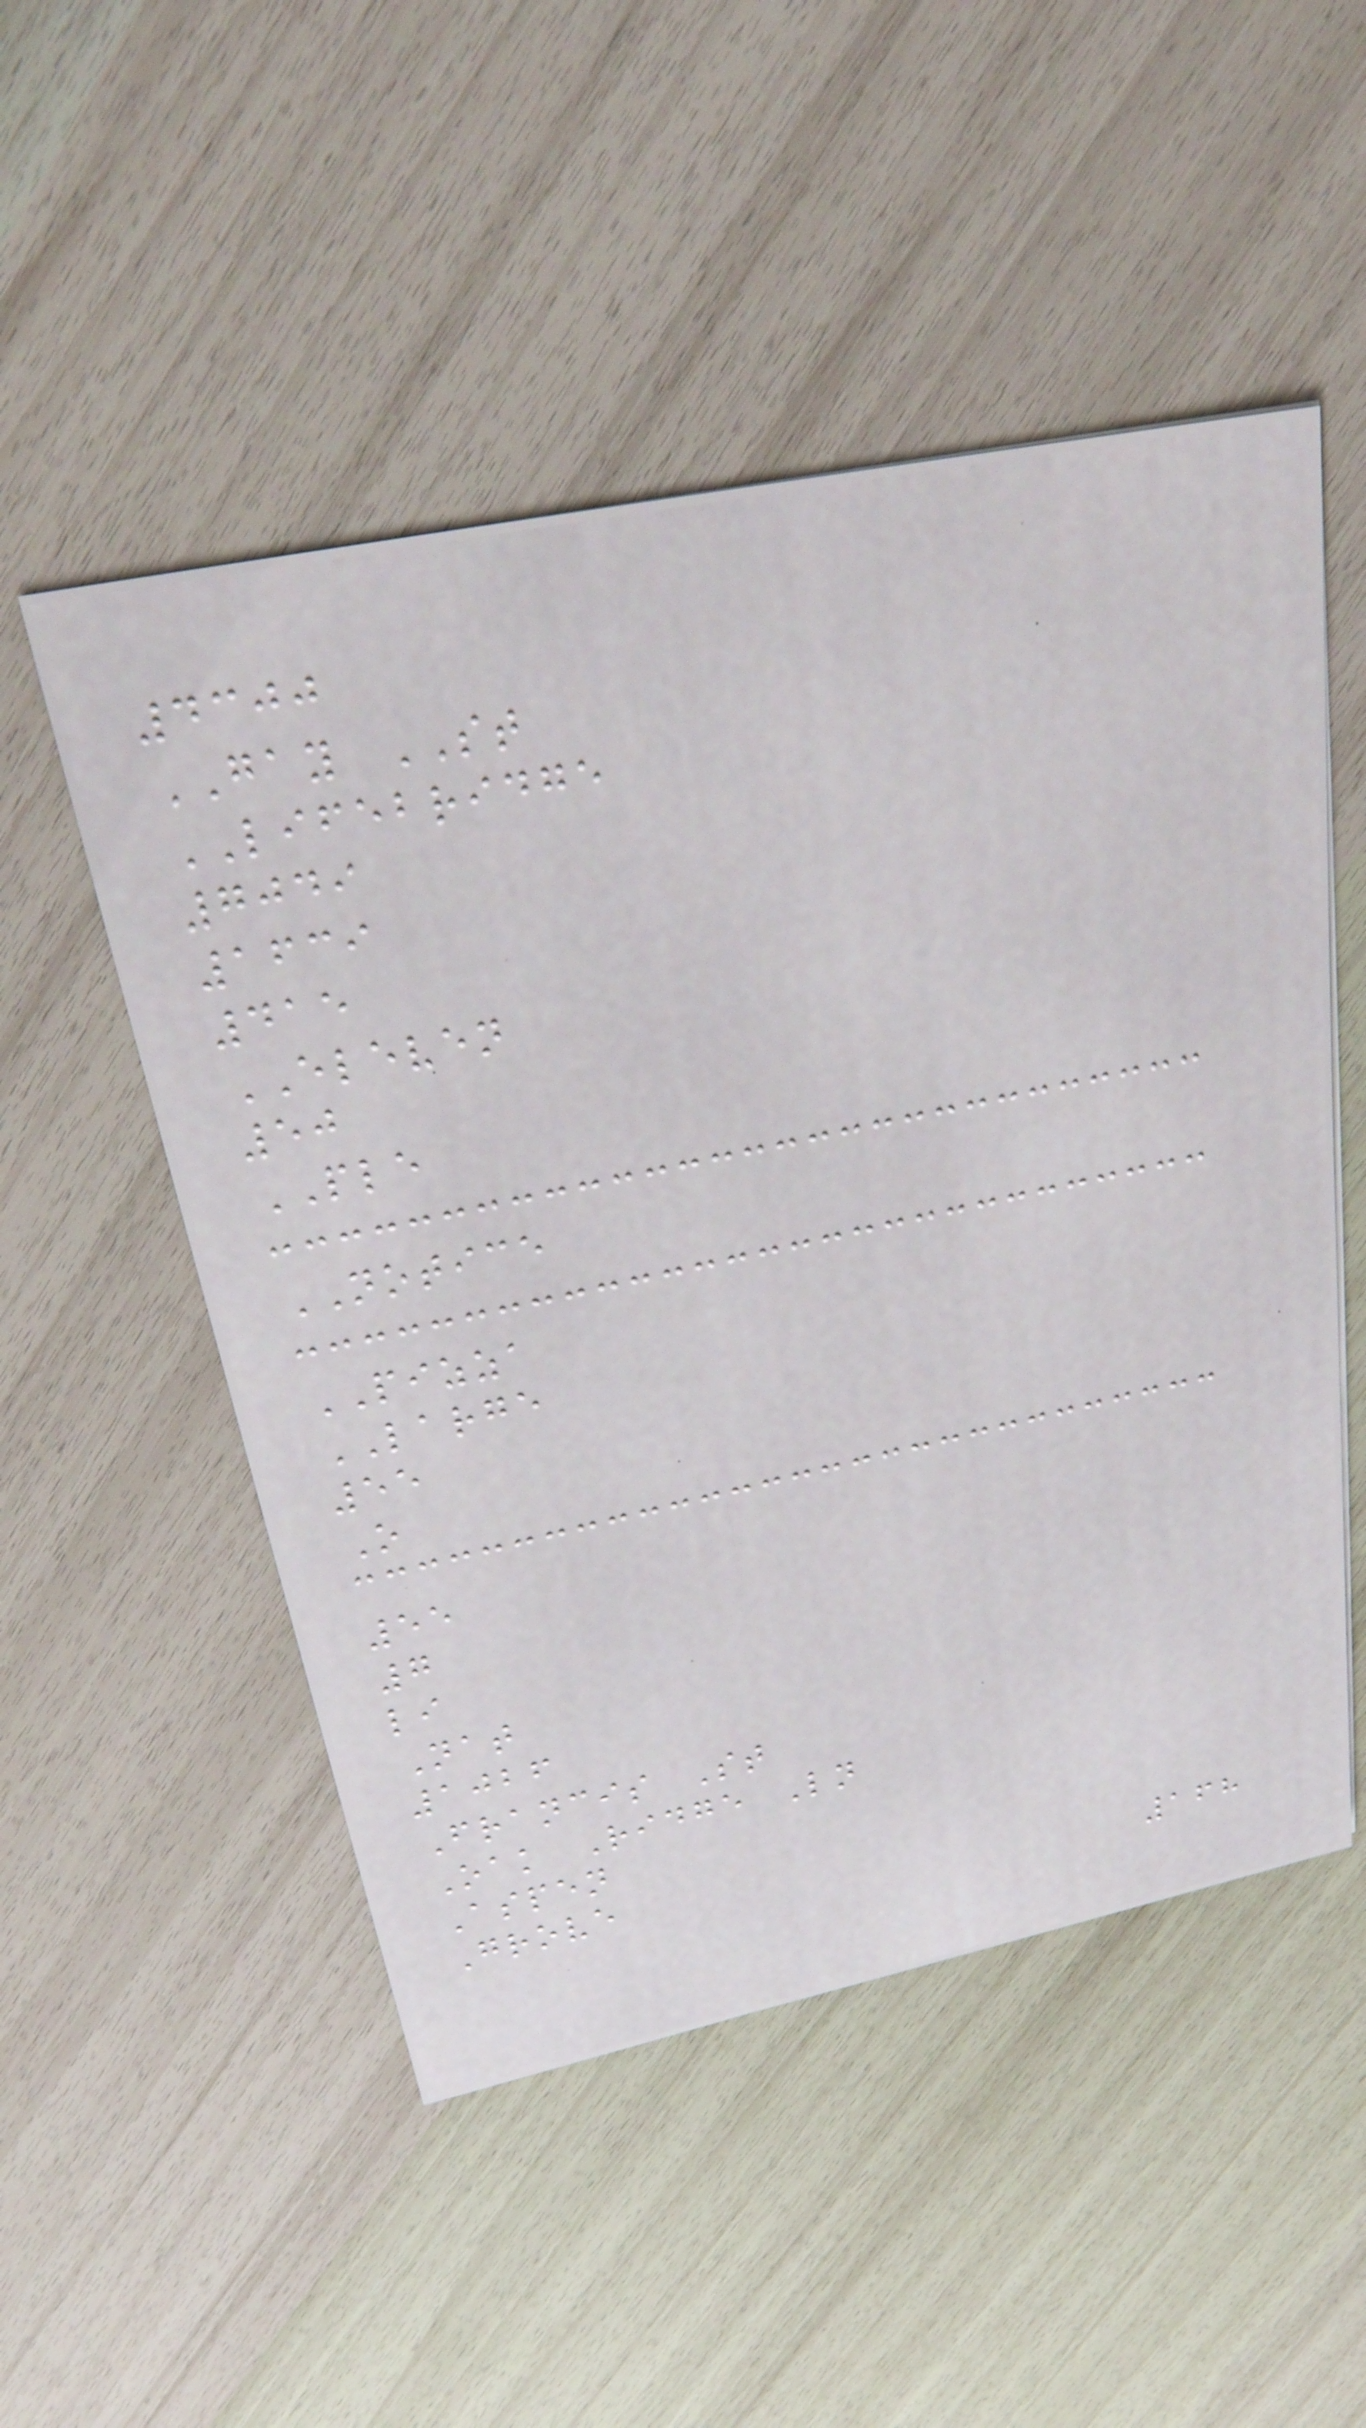4300
GAY ST
LIFEBRIDGE
7049
1639
415
ELEVEN
50
PLE
NOTICE
PIZZA
LARGE
55
O
55
7
li
Nat
1026
Francis St
Oak Ridge Ln
Aspen
Grove
168
